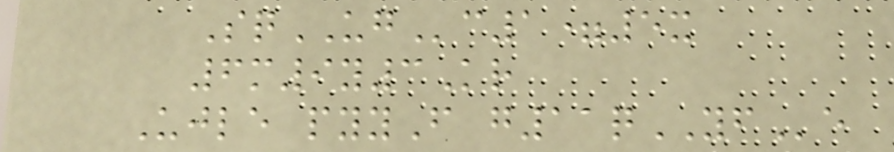SqUGc1=5x
6m9y3Kr
Ujle pyyF g11qYFe
